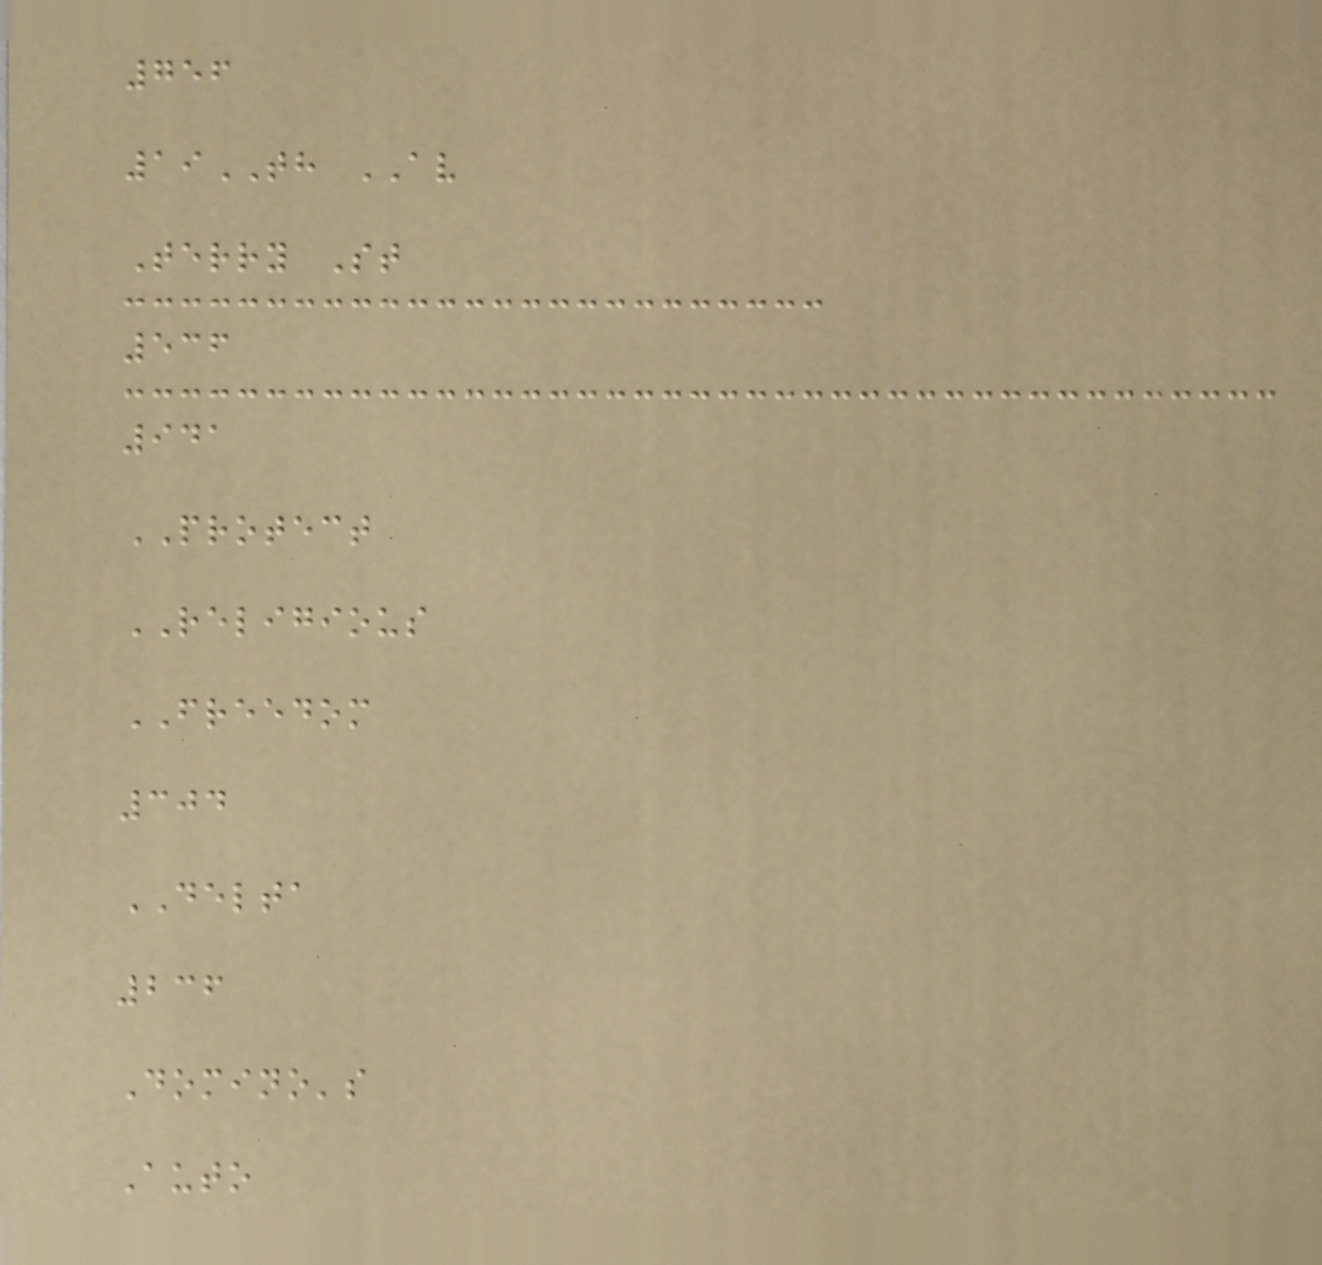756
19TH AV
Terry St
536
941
PROTECT
RELIGIOUS
FREEDOM
304
DELTA
236
Domino's
Auto
